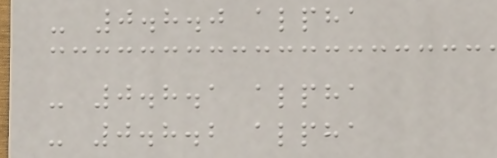- 0.8.0 alpha
- 0.8.1 alpha
- 0.8.2 alpha
